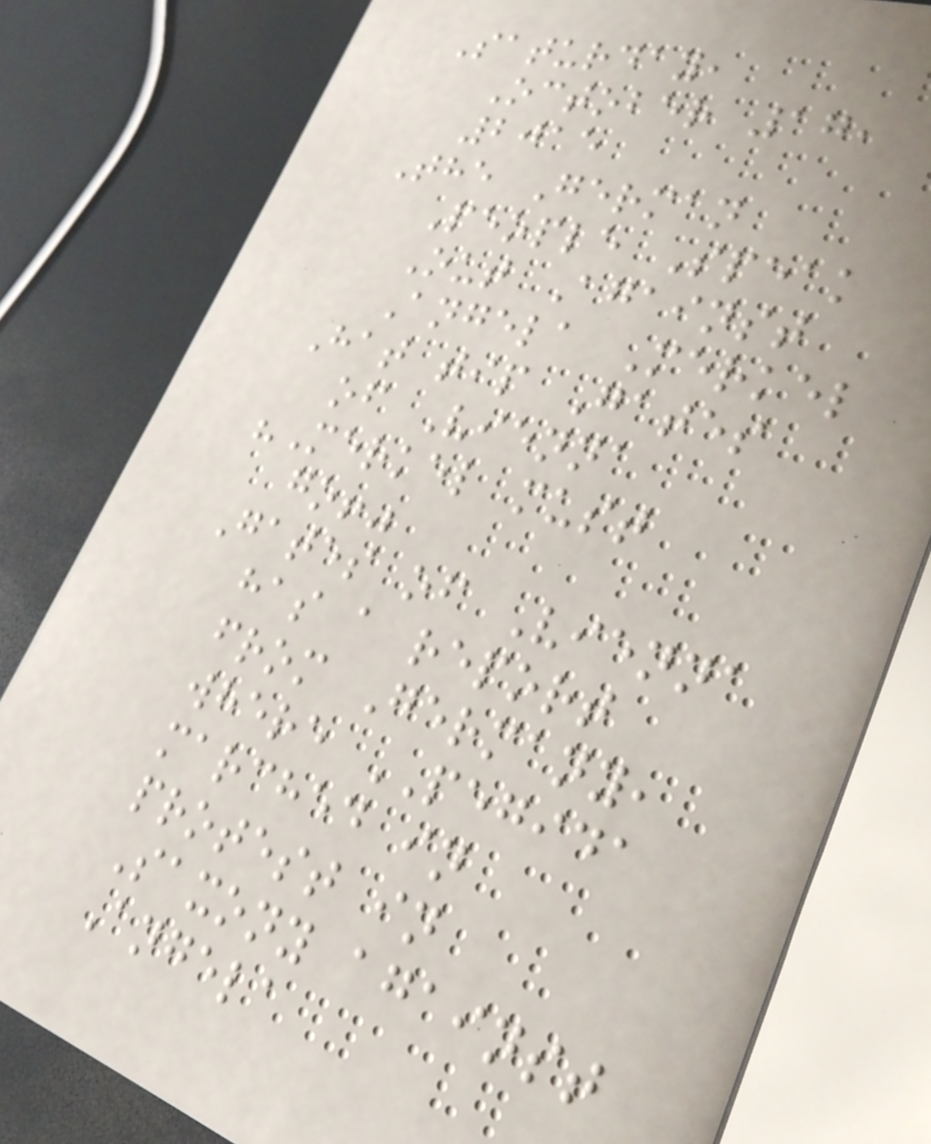Saturday,
October 17,
2015
The German
People Speak
Out Against
Angela Merkel
Hat tip Gates
of Vienna
"Merkel must
go!"
Gates of Vienna
has a report
from Germany,
where PEGIDA
marched in
protest in
Saxony against
Angela
